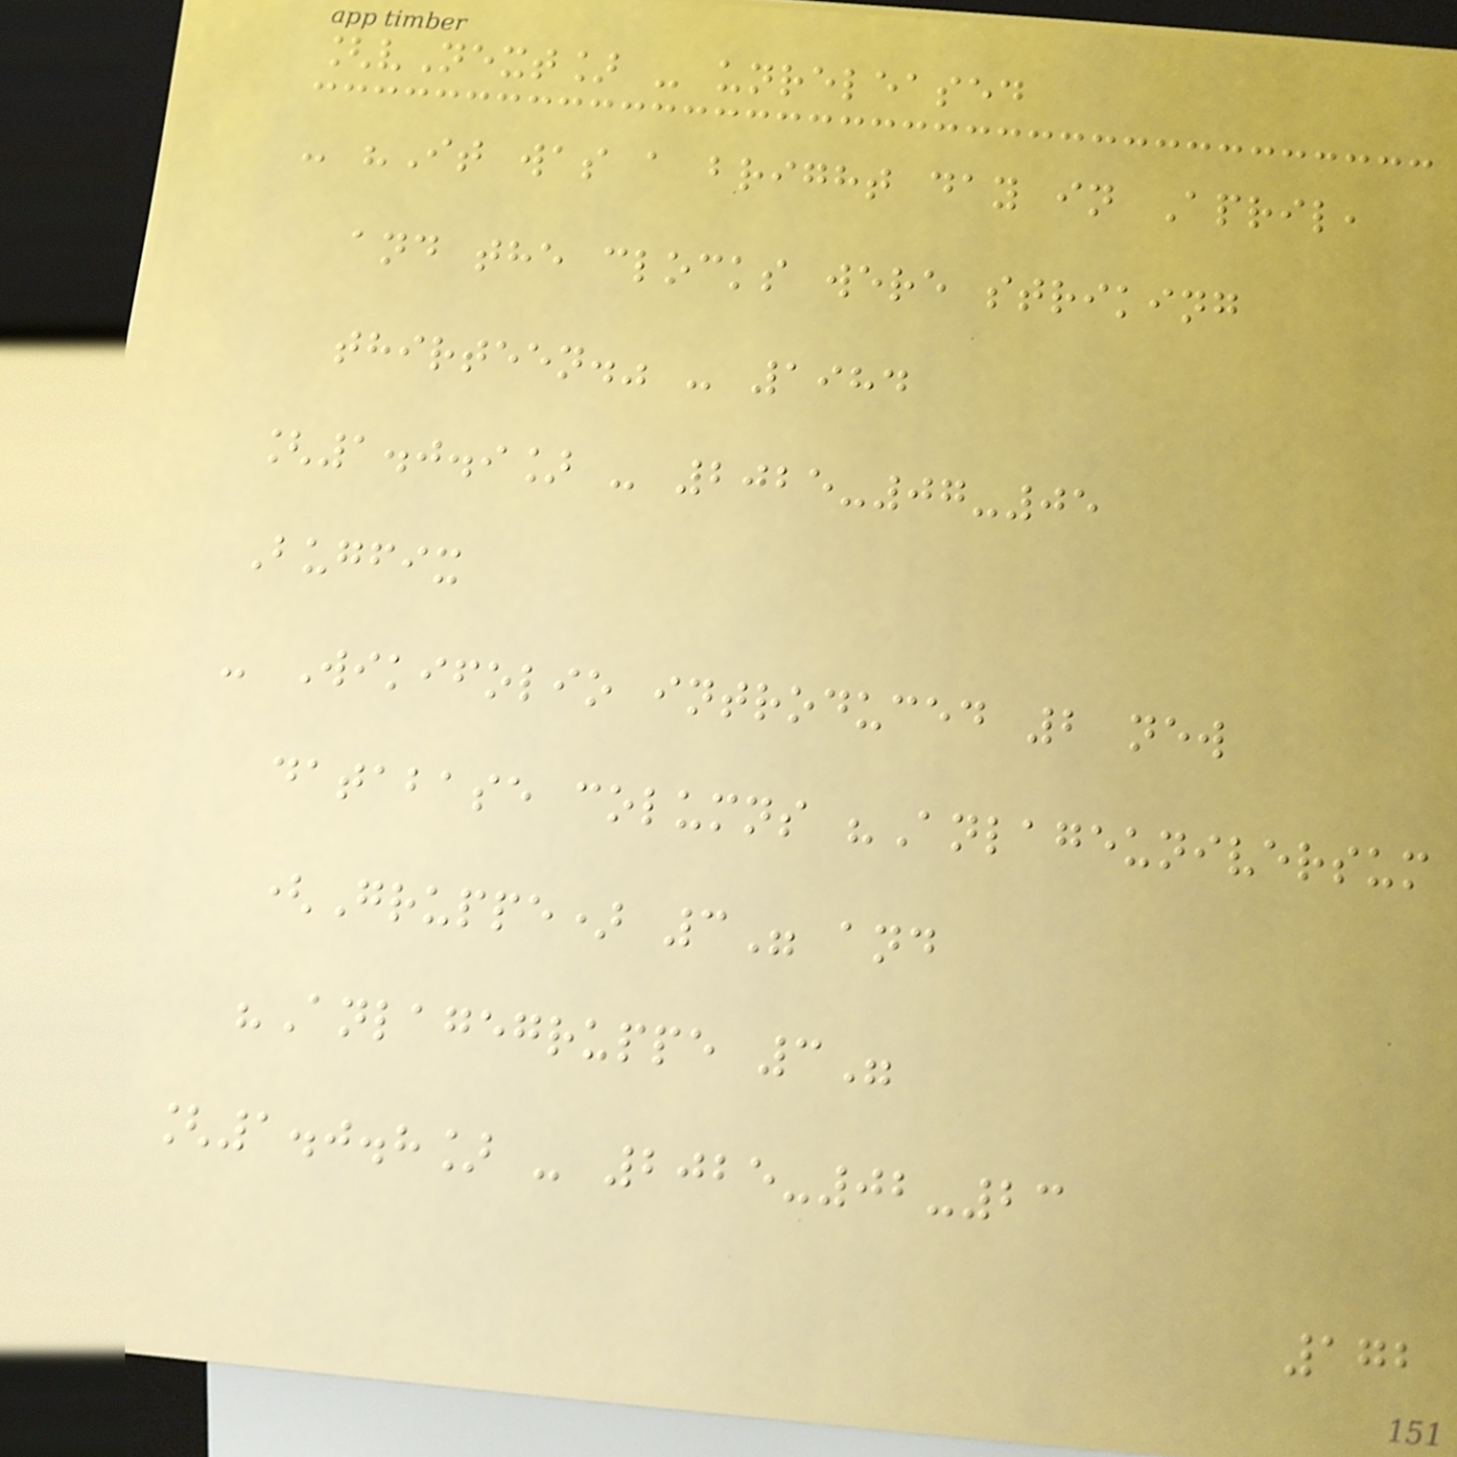[vNext] - unreleased
- "It was a bright day in April,
and the clocks were striking
thirteen." - 1984
[1.0.9] - 2025-07-05
Bugfix
- Wikifolio introduced 2 new
database columns "Anlageuniversum
(Gruppe) 3" and
"Anlagegruppe 3"
[1.0.8] - 2025-02-23
172
